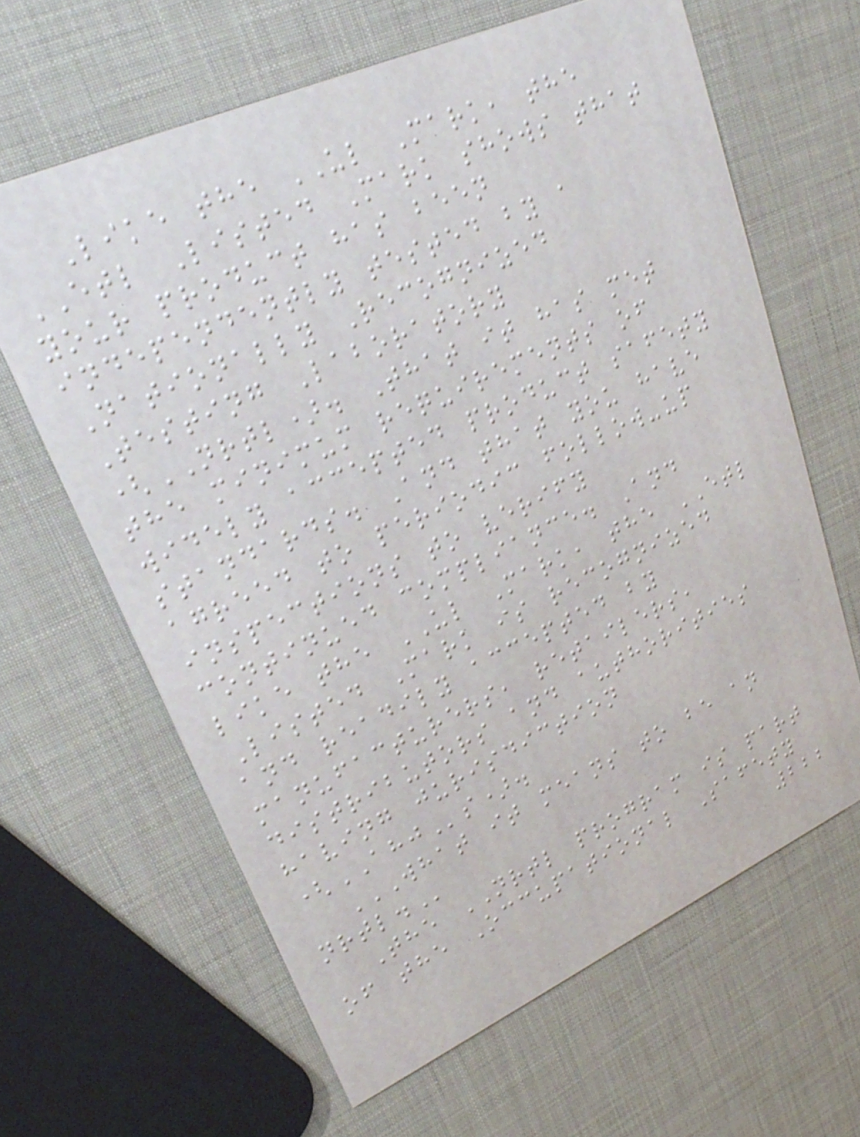Like the UL Mark, the
ETL Listed Mark shows that
your product has been
independently tested by a
Nationally Recognized
Testing Laboratory
(NRTL). That it has met
the minimum requirements of
widely accepted product safety
standards. And that you have
agreed to periodic follow-up
inspections to verify
continued compliance. And
like the UL Mark, the ETL
Listed Mark is recognized
and readily accepted by
manufacturers, retailers,
distributors and authorities
having jurisdiction
(AHJs).
WHAT IT MEANS TO BE AN
NRTL.
The NRTL program is part
of the Occupational Safety
222
